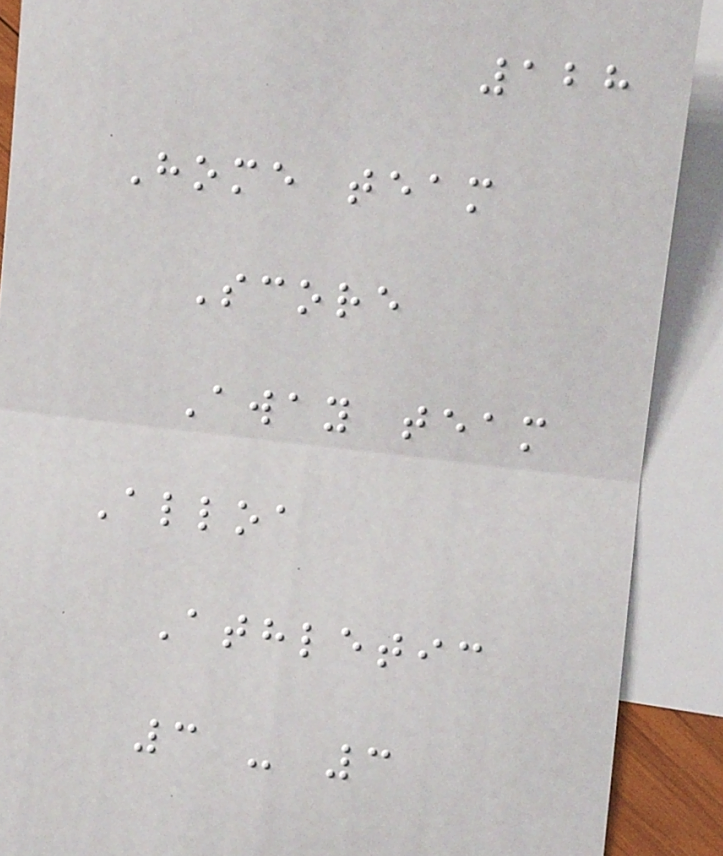128
Home team
Score
Away team
Alloa
Athletic
3 - 3
